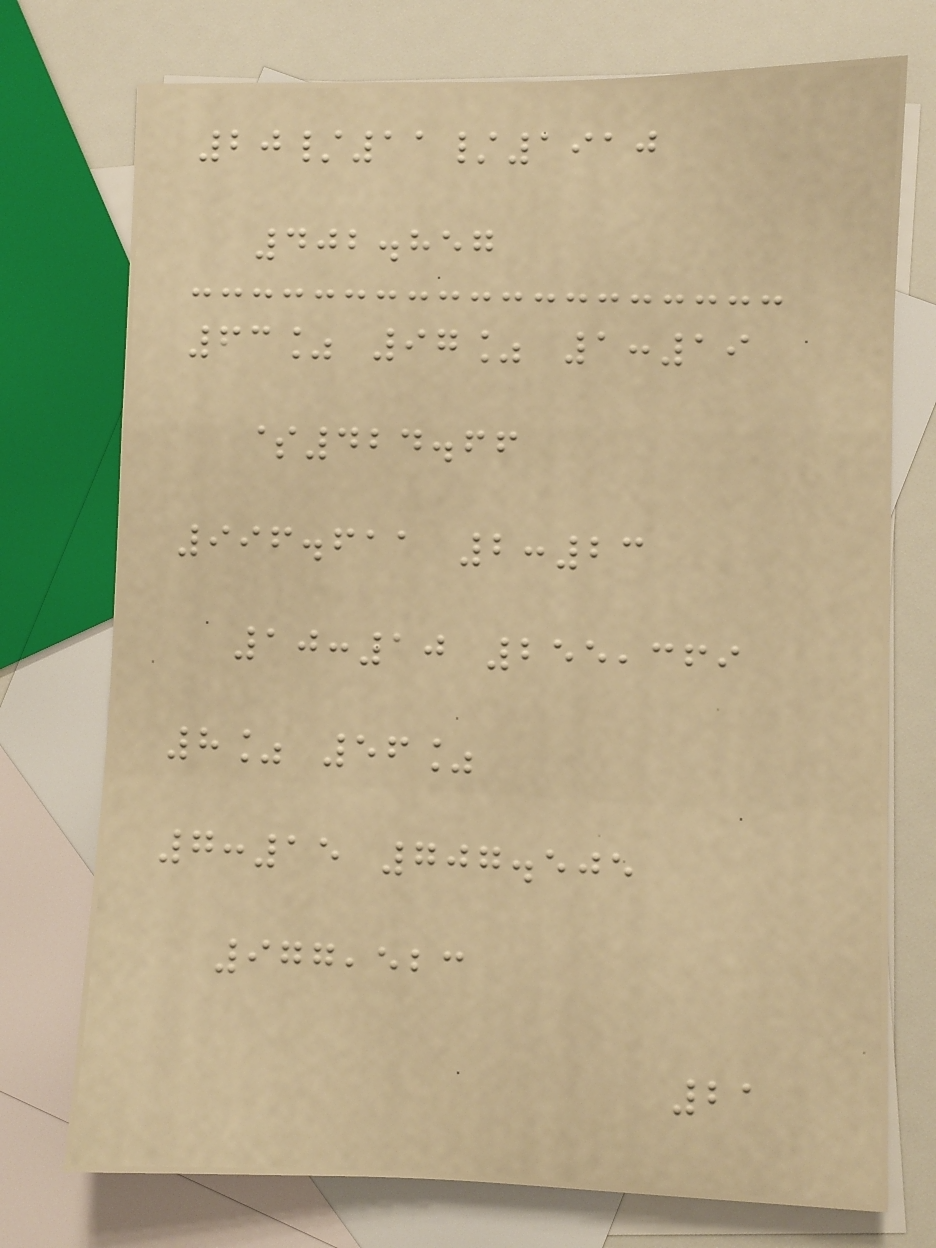20/11/1910
402.857
63% 97% 1:19
$424.66
996.611 2:23
10:10 255,369
8% 56%
7:15 707.505
977,523
21
